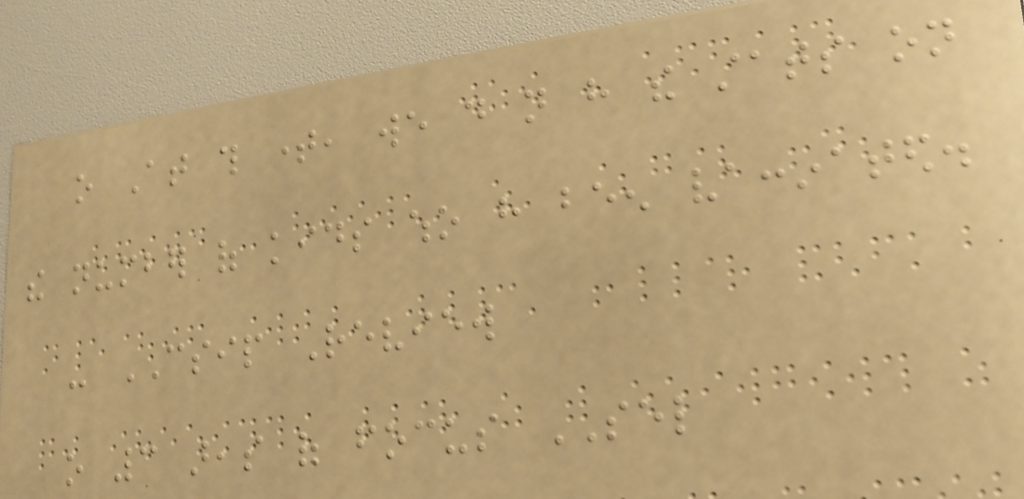o At this time, we do not have the stats on
the number of kids who have been vaccinated.
- CSIP Review
o 3 areas of focus SEL
